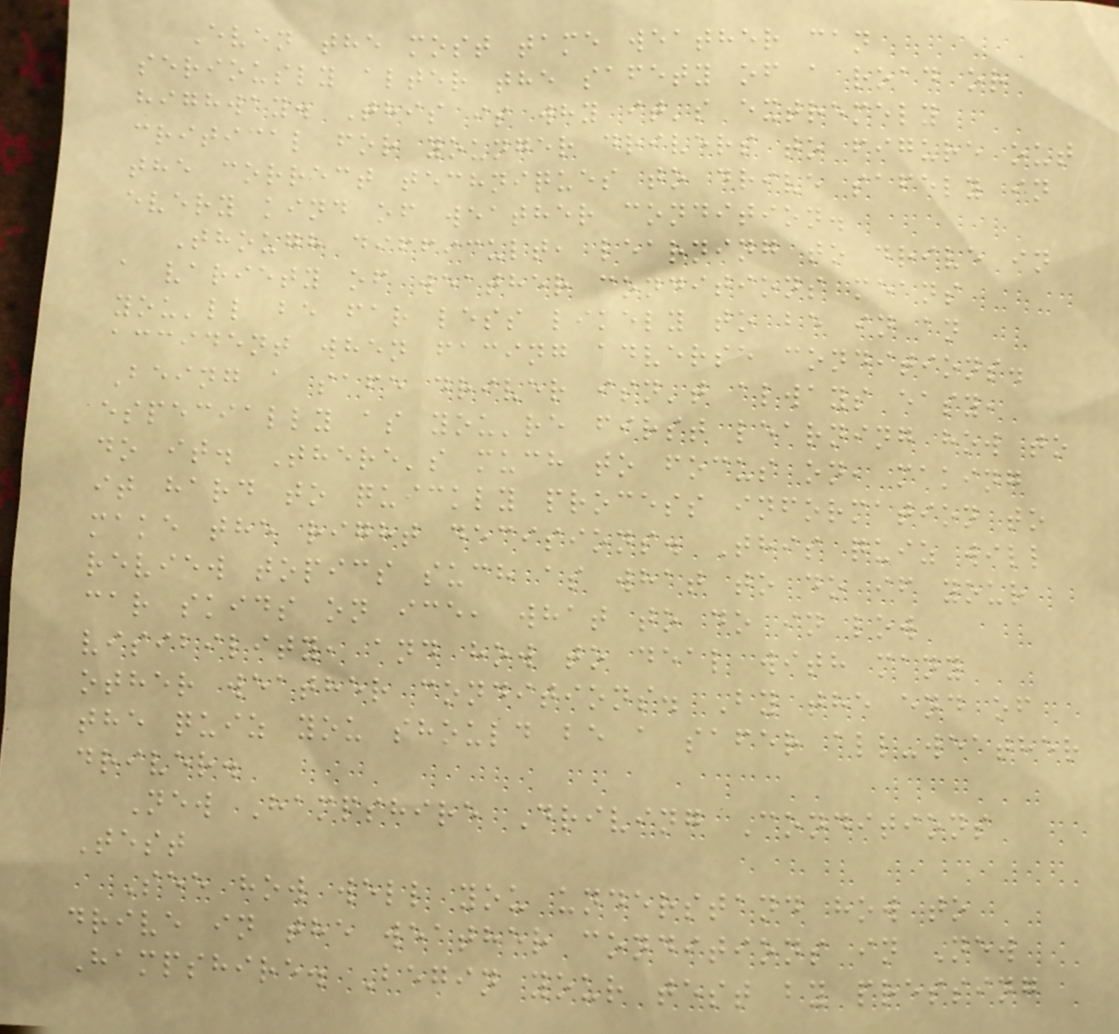Even the most tame weather can
seriously alter the safety of a road or
highway. This is why it's extremely
critical for younger drivers to figure out
the correct techniques to drive safely in
every kind of weather condition.
Though difficult, learning to drive in
a variety of weather conditions means
you'll be far less likely to be in an
accident when facing adverse conditions.
Being a safe driver isn't always easy,
especially as you're first learning how to
do it. There's much to focus on, making
it hard to quickly process information to
make the right decisions. This quiz will
review topics such as what to do if your
car skids on ice, what to do in low
visibility, and how to deal with many
other weather conditions. By the end of
the quiz you should be a safer all-weather
driver.
New Hampshire Driving Conditions
Test
See how well you understand how to
drive in the weather conditions in New
Hampshire. Begin your test by pressing
